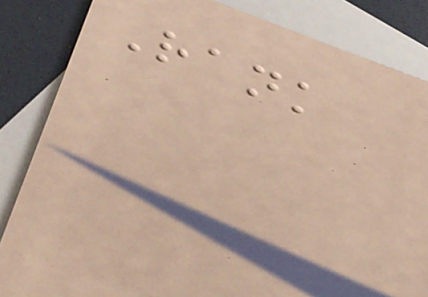Rank
